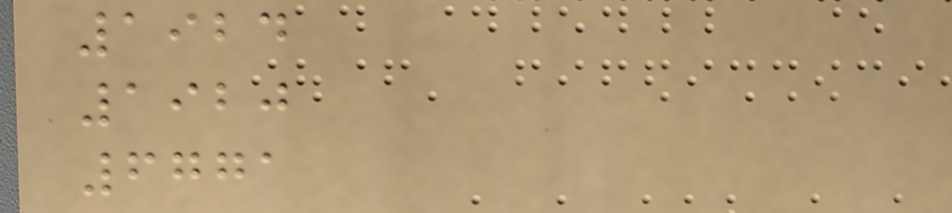1924
1920
6771
